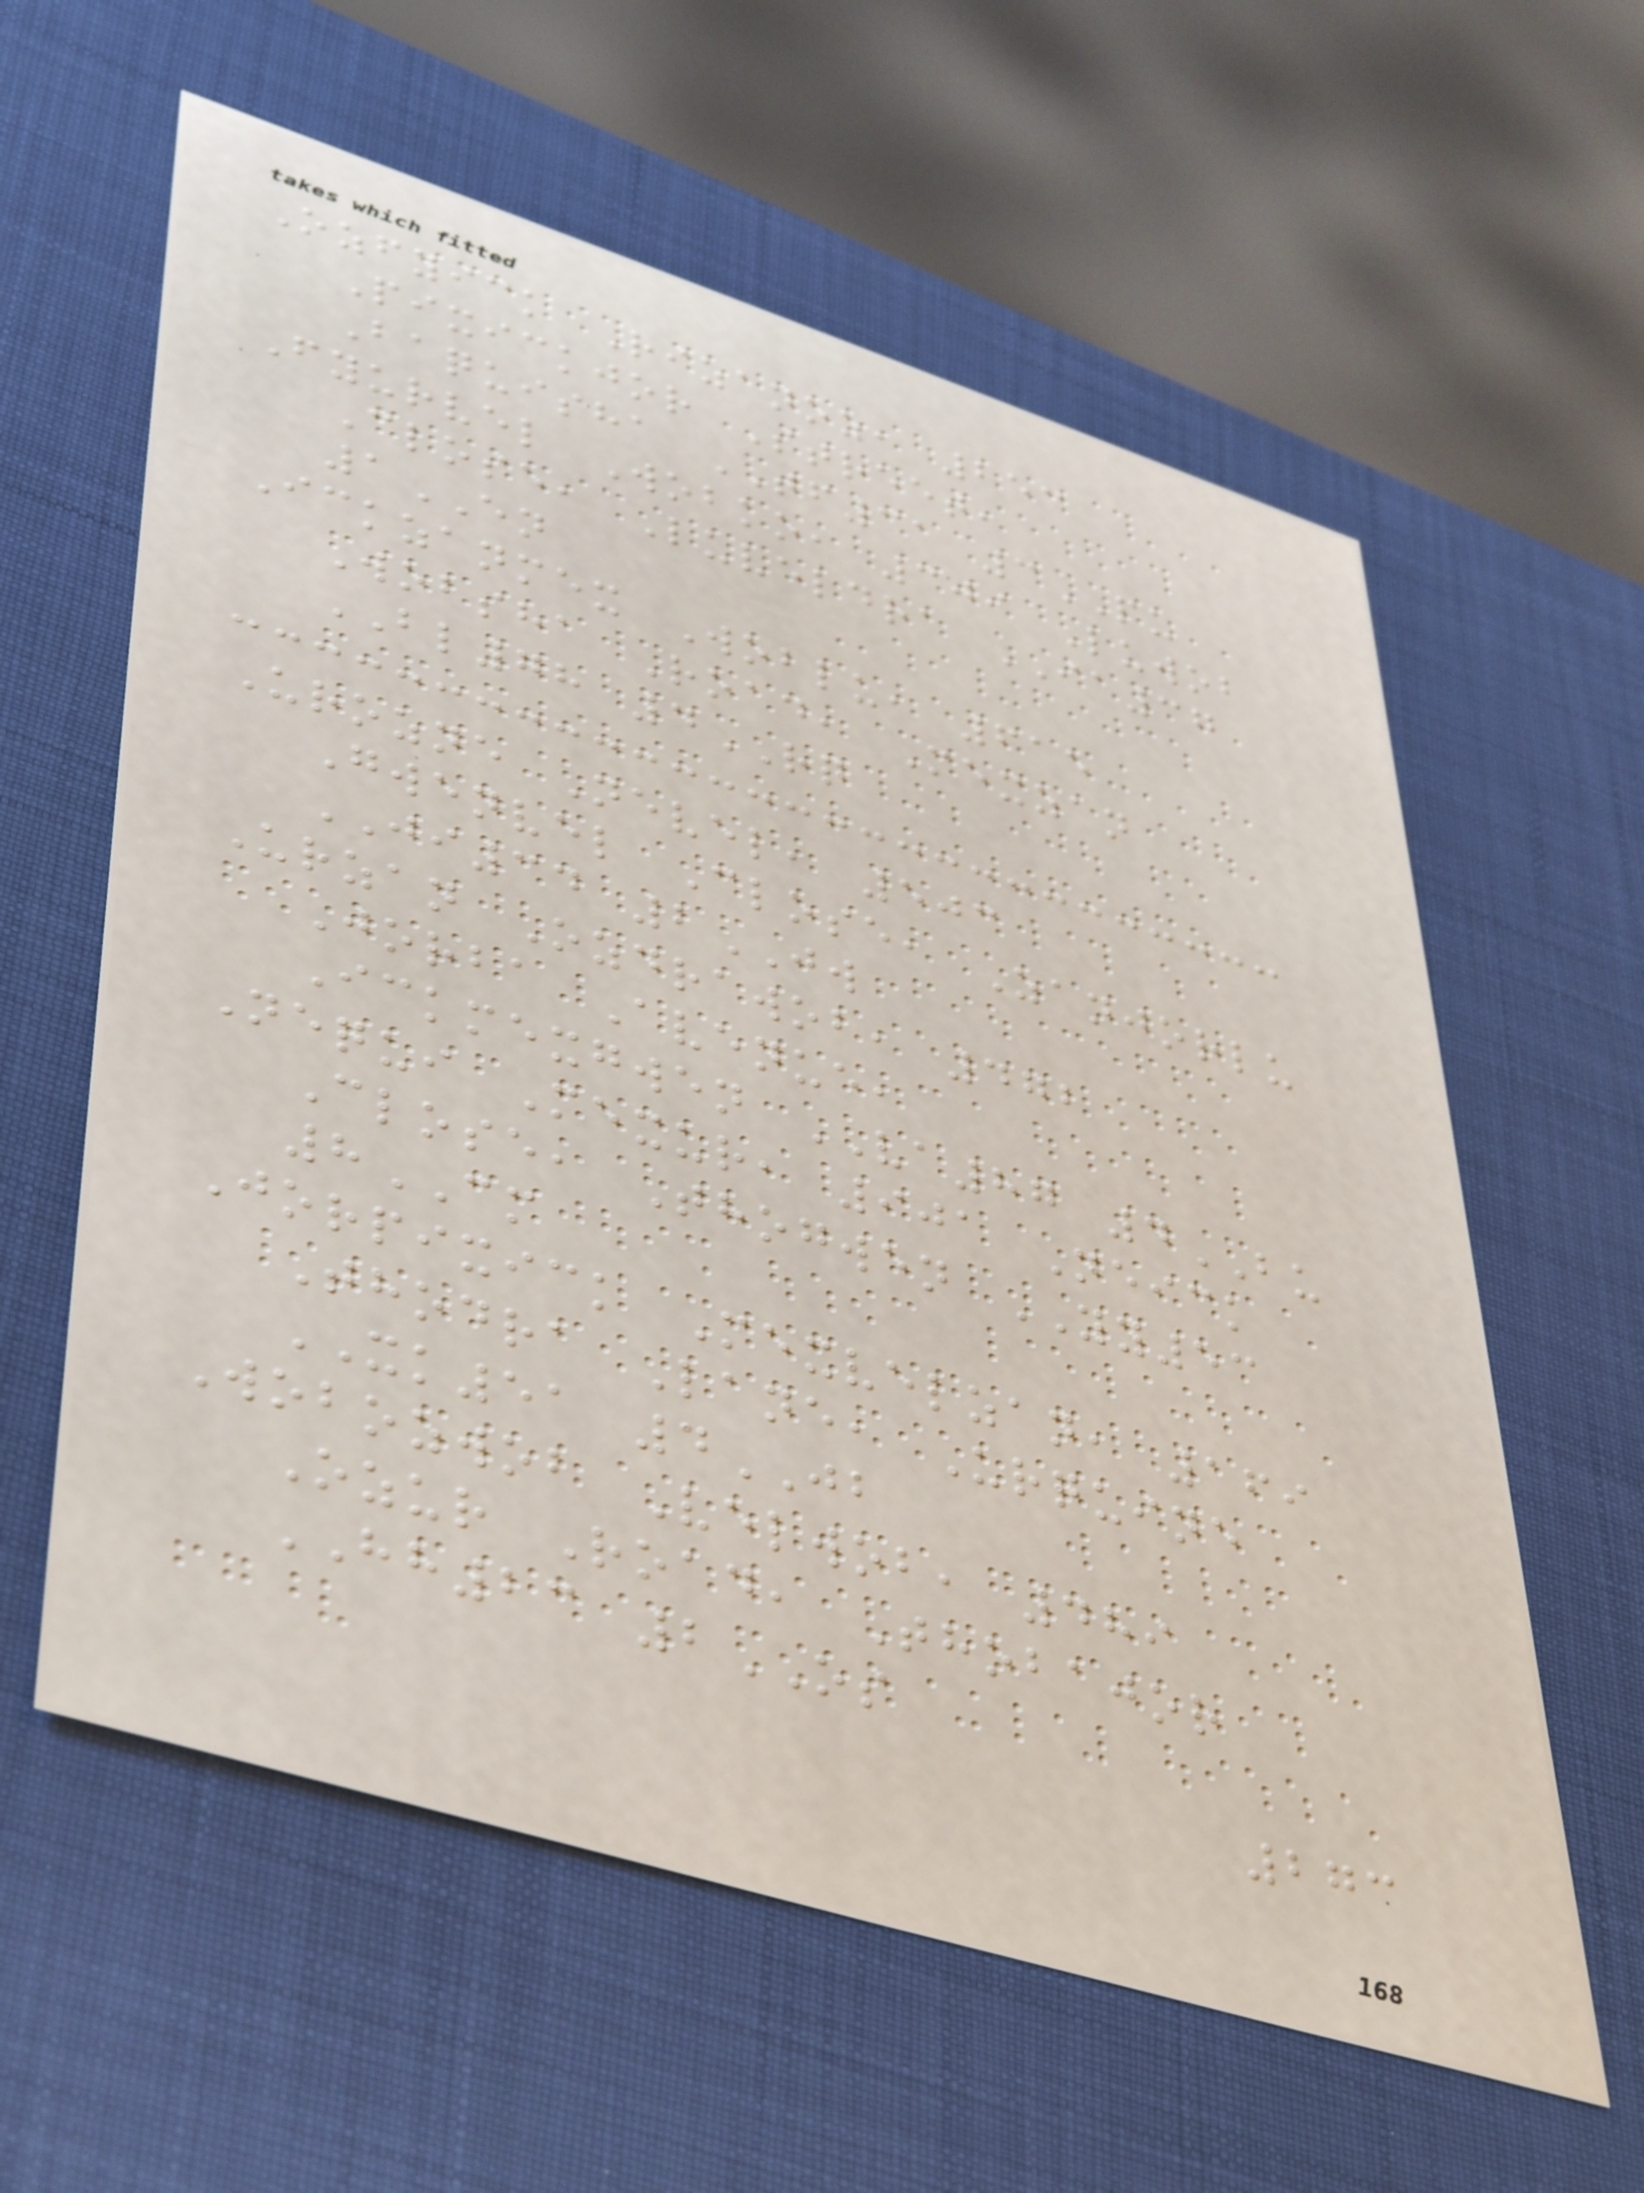Ozfyick Rizanoz, 253
Pixickjor Street,
Baquisha TF31 3PU
Fyurvel Wobko, 309 Luwob
Close, Luveldra IA37
1EN
Ickzanmex Woblu, 615
Wobsha Road, Mexzan
BL78 4RQ
Urozne Nevel, 503
Gwenvel Close, Zanjorlu
JI34 2JW
Urzan Ozdrawob, 472
Jorba Avenue,
Ickmexgwen VA87 4BU
Nequi Mexur, 901 Neick
Close, Thogwen YY53
8CM
Jorpixick Mexvelzan, 169
Thodra Lane, Urquine
XK51 4JB
Wobozwob Velwob, 489
Ozur Road, Thobajor
HH23 2OS
273
